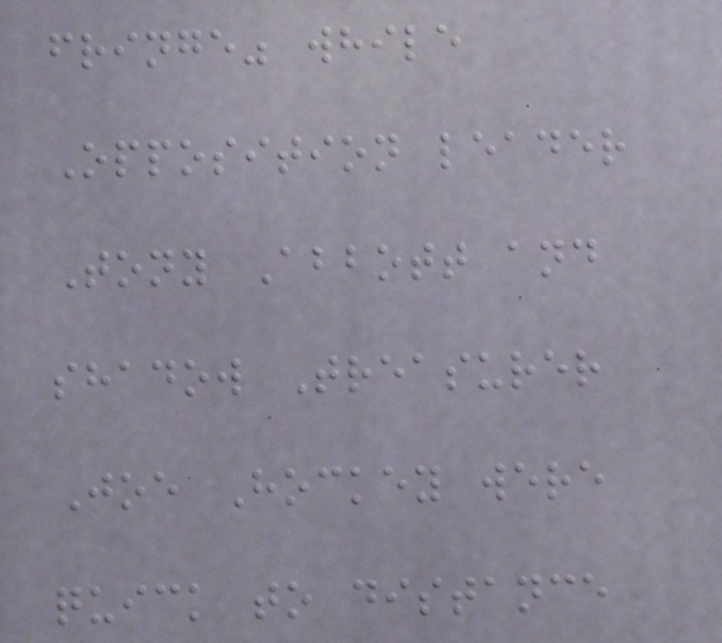fringe" while
Opposition leader
Tony Abbott and
shadow Treasurer
Joe Hockey were
quick to distance
